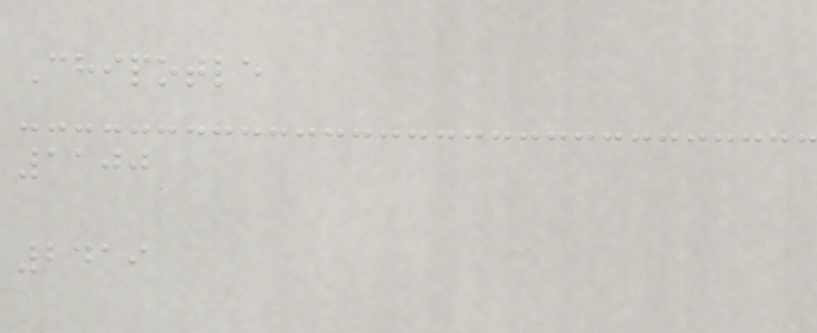Chipotle
1100
2419
